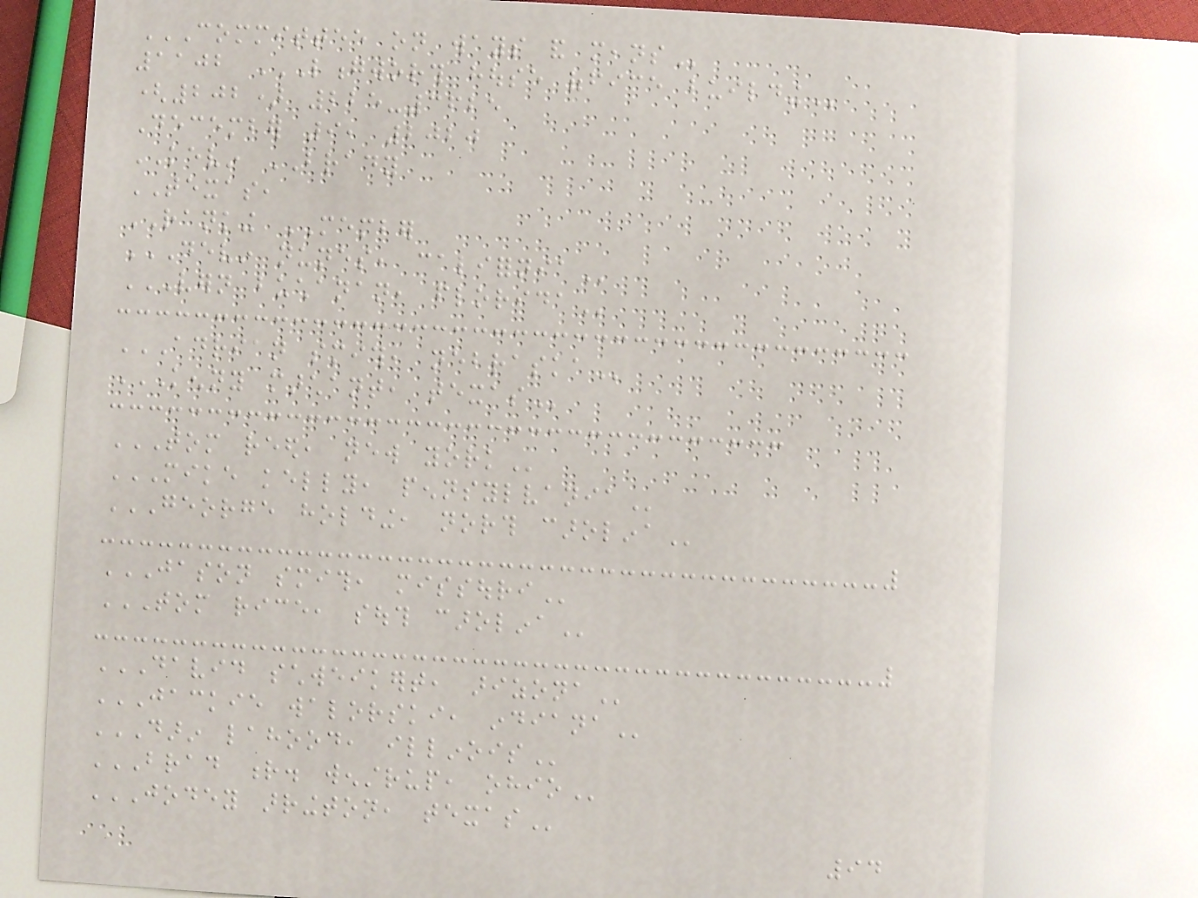COMMITTEE ON WAYS AND MEANS
1102 LONGWORTH HOUSE OFFICE BUILDING
(202) 225-3625
December 9, 2020
KEVIN BRADY
TEXAS,
RANKING MEMBER
DEVIN NUNES, CALIFORNIA
VERN BUCHANAN, FLORIDA
ADRIAN SMITH, NEBRASKA
KENNY MARCHANT, TEXAS
TOM REED, NEW YORK
MIKE KELLY, PENNSYLVANIA
GEORGE HOLDING, NORTH CAROLINA
JASON SMITH, MISSOURI
TOM RICE, SOUTH CAROLINA
DAVID SCHWEIKERT, ARIZONA
JACKIE WALORSKI, INDIANA
DARIN LAHOOD, ILLINOIS
BRAD R. WENSTRUP, OHIO
JODEY ARRINGTON, TEXAS
94
